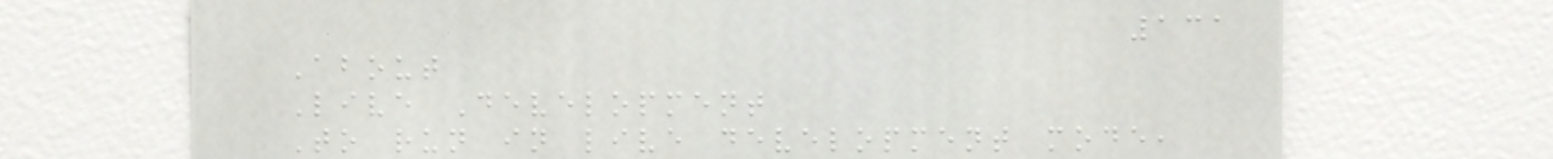131
About
Live Development
To run in live development mode,
